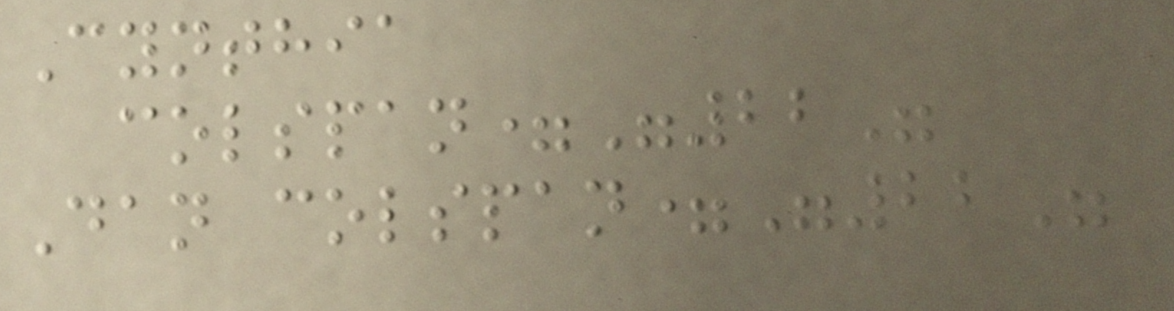Cynthia
colspan="22"
Dan colspan="22"
